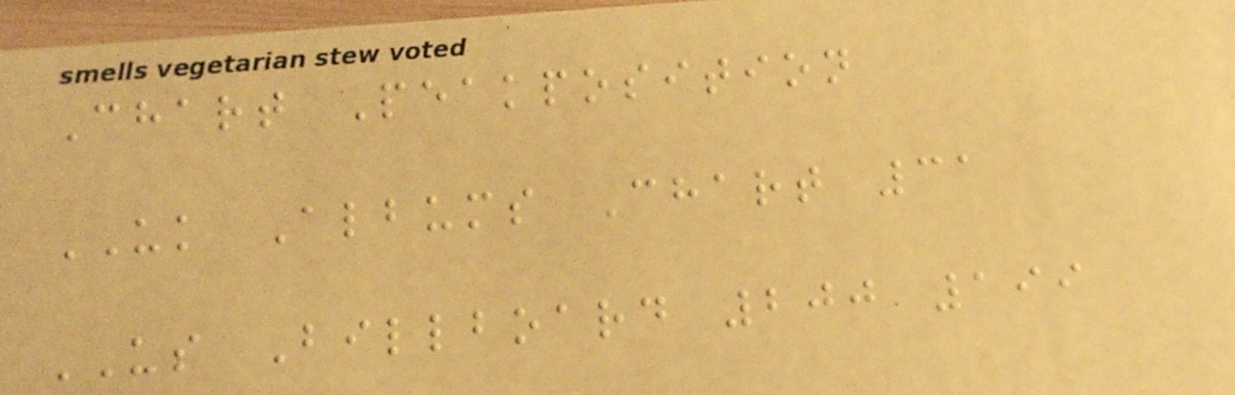Chart Peakposition
UK Albums Chart 31
US Billboard 200 199
